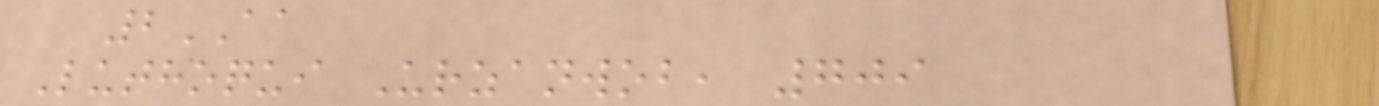2AA
Luthoqui Urzanwob, 709
